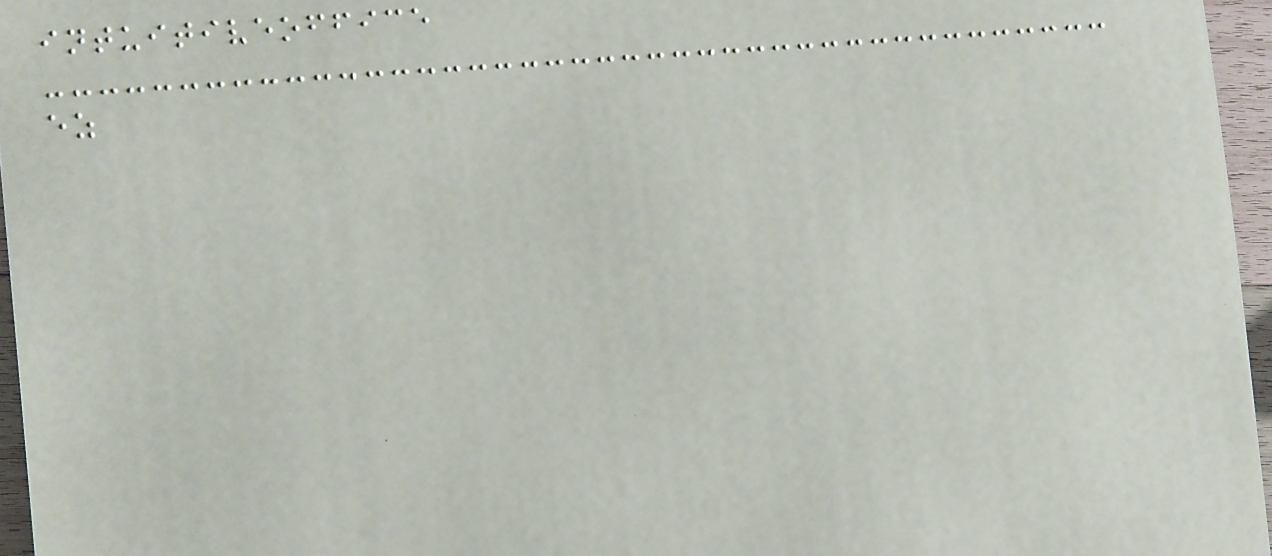intuitiveoffice
ez
